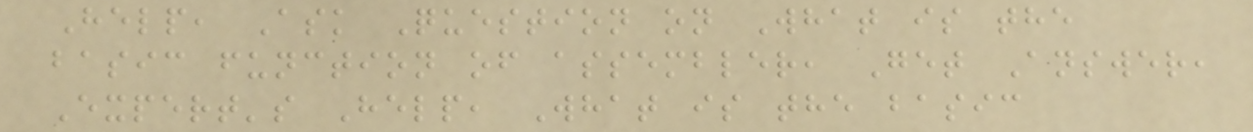Help, Ask Question on What is the
basic function of assembler, Get Answer,
Expert's Help, What is the basic
